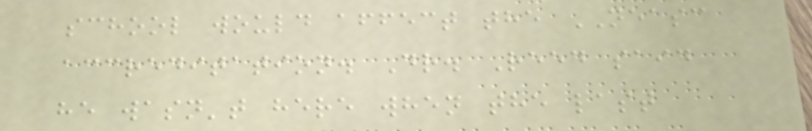school would affect the NEASC
accreditation. Dr. Reed said
he wasn't here when the last
